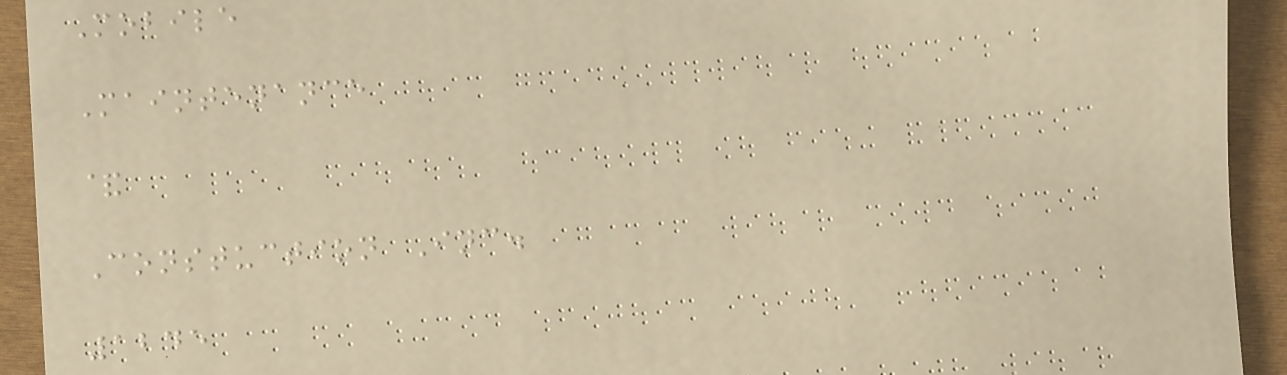Mobile
Maintenance
&
Constuction Inc.
1245
